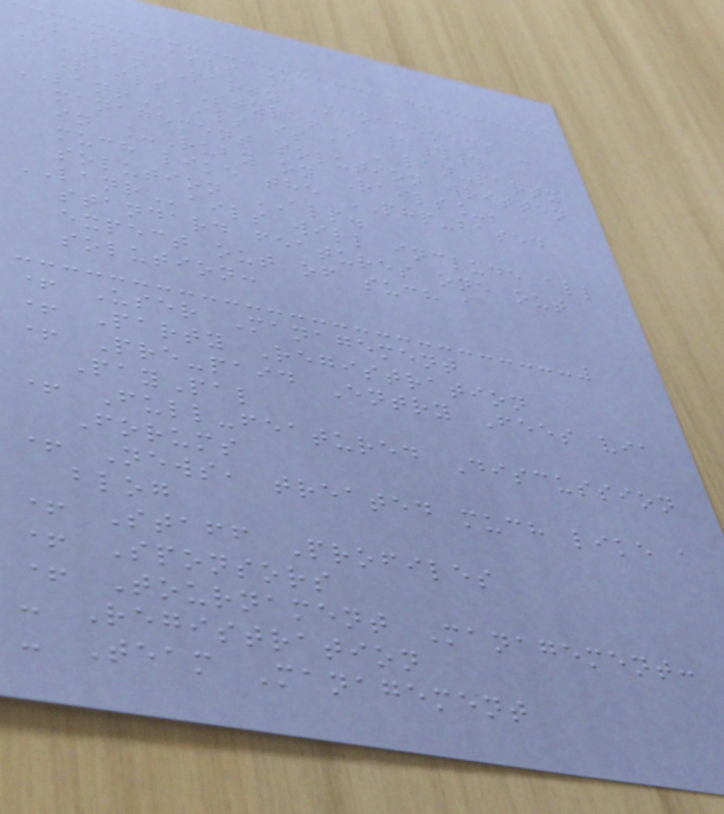LANRails #
*LAN Party Management -
Rails Style!* ###
LANRails is a LAN-party
management solution written
in _Ruby on Rails_,
much like the PHP-based
solution ALP.
LANRails will include all
standard features one out
expect out of such a
solution:
+ User Management
+ Party Registration
+ Pre-paid Entry Fees via
PayPal
+ Full-featured Discussion
Forums
+ News, treated much like a
blog
+ Staff Profiles
+ Sponsors
+ Tournament Management:
- Registration
- Team Management
